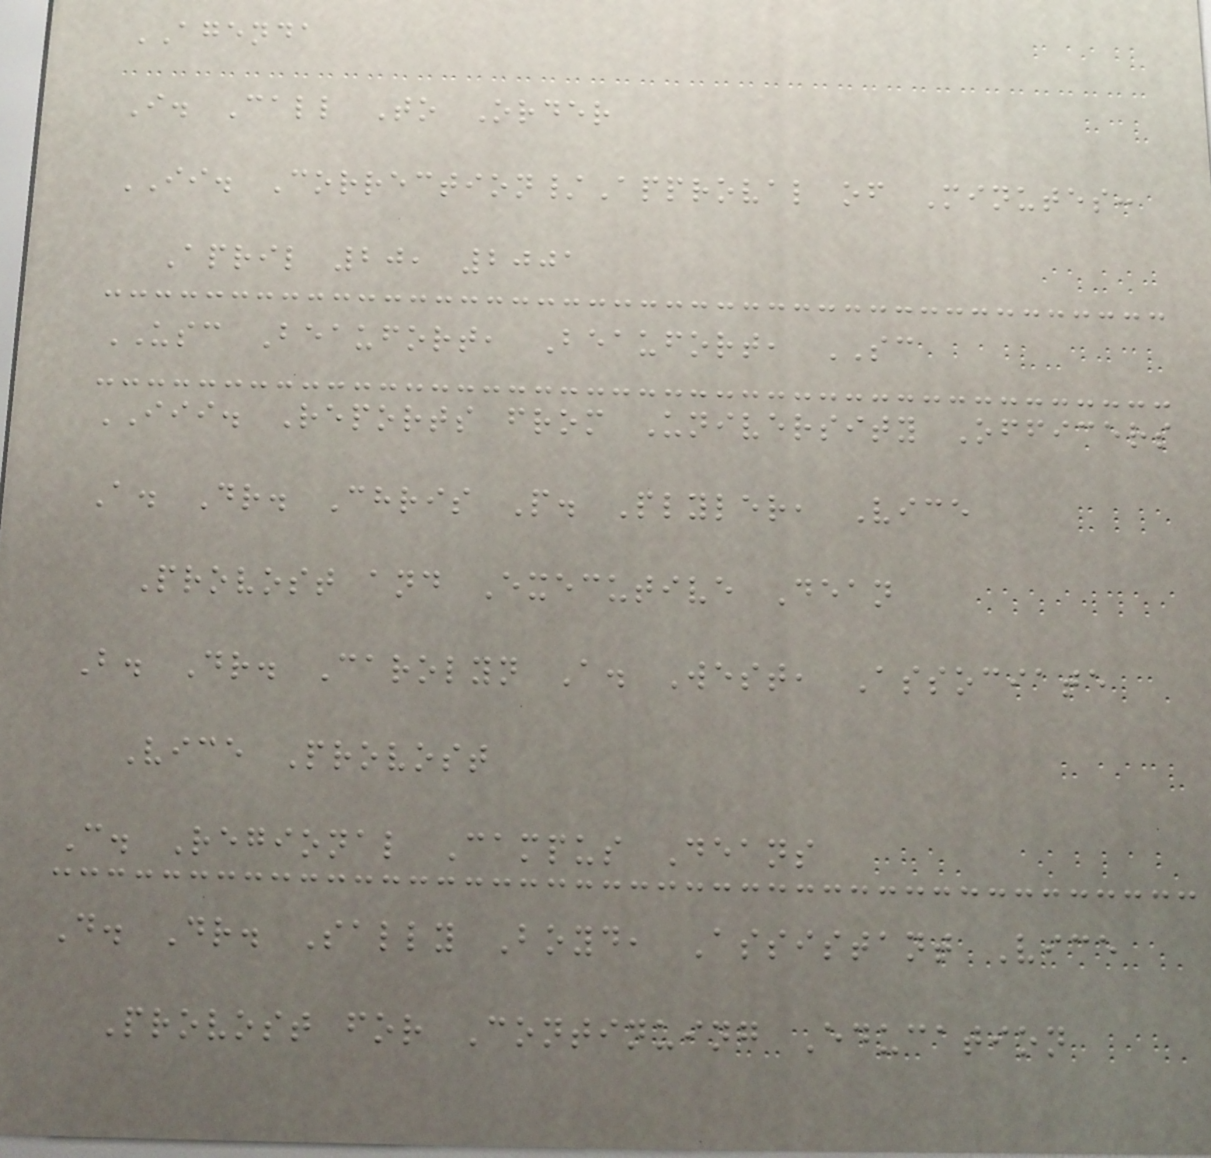AGENDA
I. Call To Order
II. Correction/Approval of Minutes:
April 20, 2001
USC Beaufort, Beaufort, SC
III. Reports from University Officers
A. Dr. Chris P. Plyler, Vice
Provost and Executive Dean
B. Dr. Carolyn A. West, Associate
Vice Provost
C. Regional Campus Deans
D. Dr. Sally Boyd, Assistant Vice
Provost for Continuing Education
